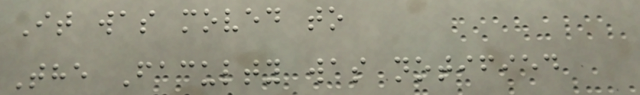It was moved to
The Faculty was notified
